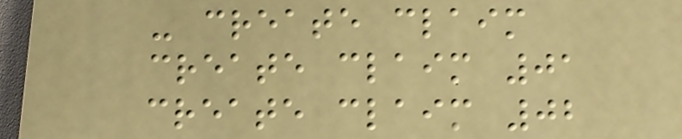- create claim
create claim 01
create claim 02
